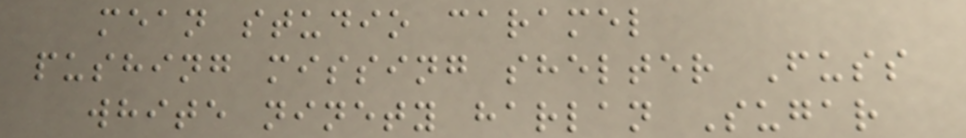mean studio caramel
pushing missing shelter Fuss
white ninety harlan Sugar
